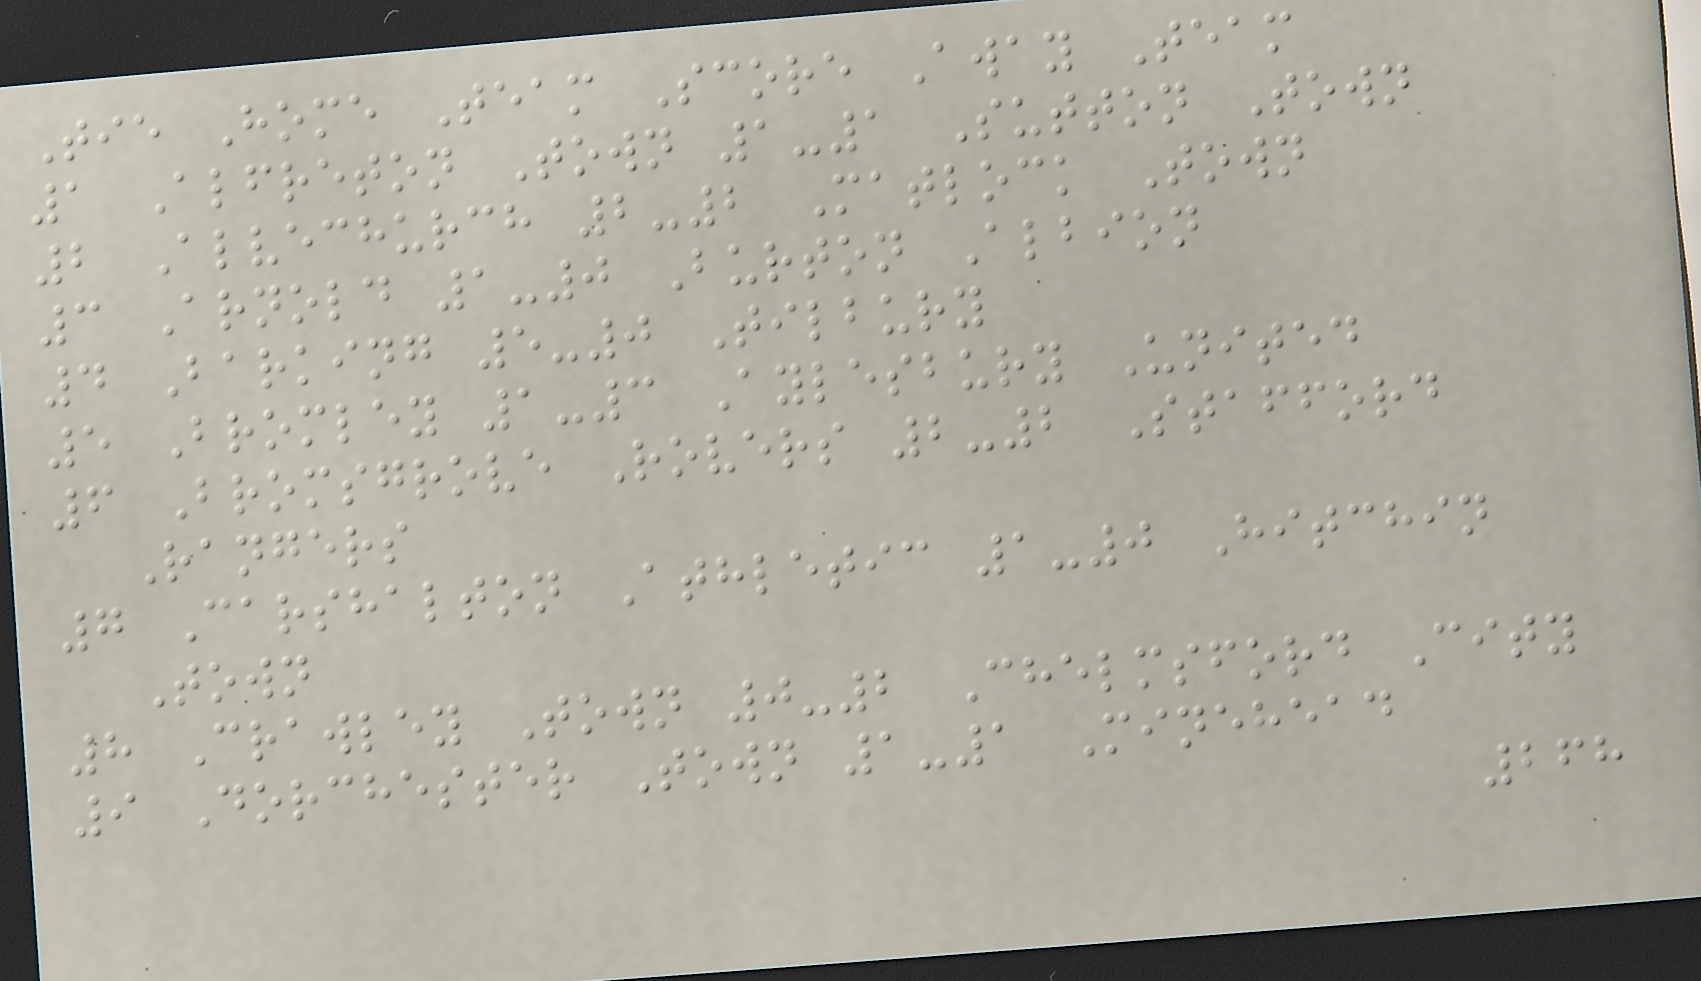Tie Home Team Score Away Team
1 Alfreton Town 1-1 Sutton Town
2 Alvechurch 2-2 Matlock Town
3 Arnold 1-0 Burton Albion
4 Barking 5-0 Tilbury
5 Bromley 1-3 Aylesbury United
6 Bromsgrove Rovers 2-2 Stafford
Rangers
7 Carshalton Athletic 1-0 Hitchin
Town
8 Crawley Town 0-2 Chelmsford City
9 Dorchester Town 1-1 Minehead
268
